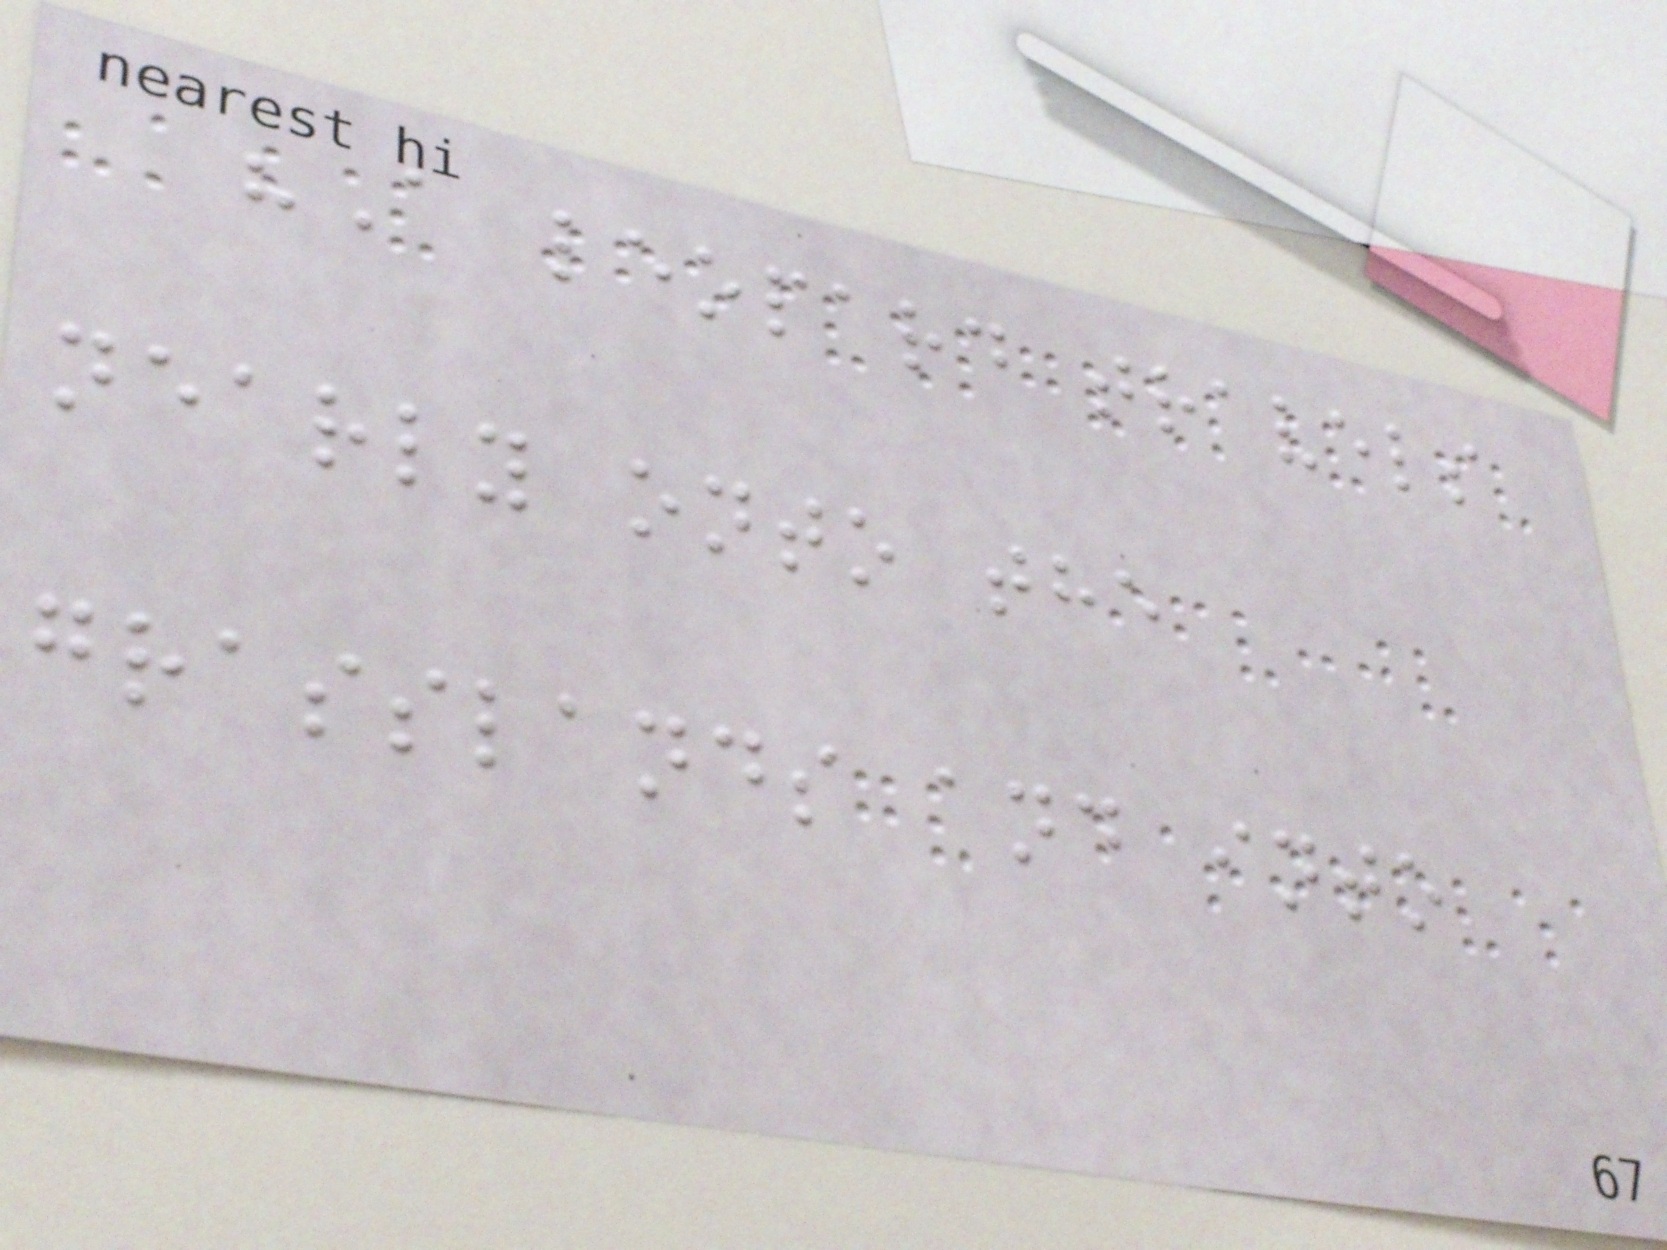"A leopard travels
nearly onto the
grasslands and into
